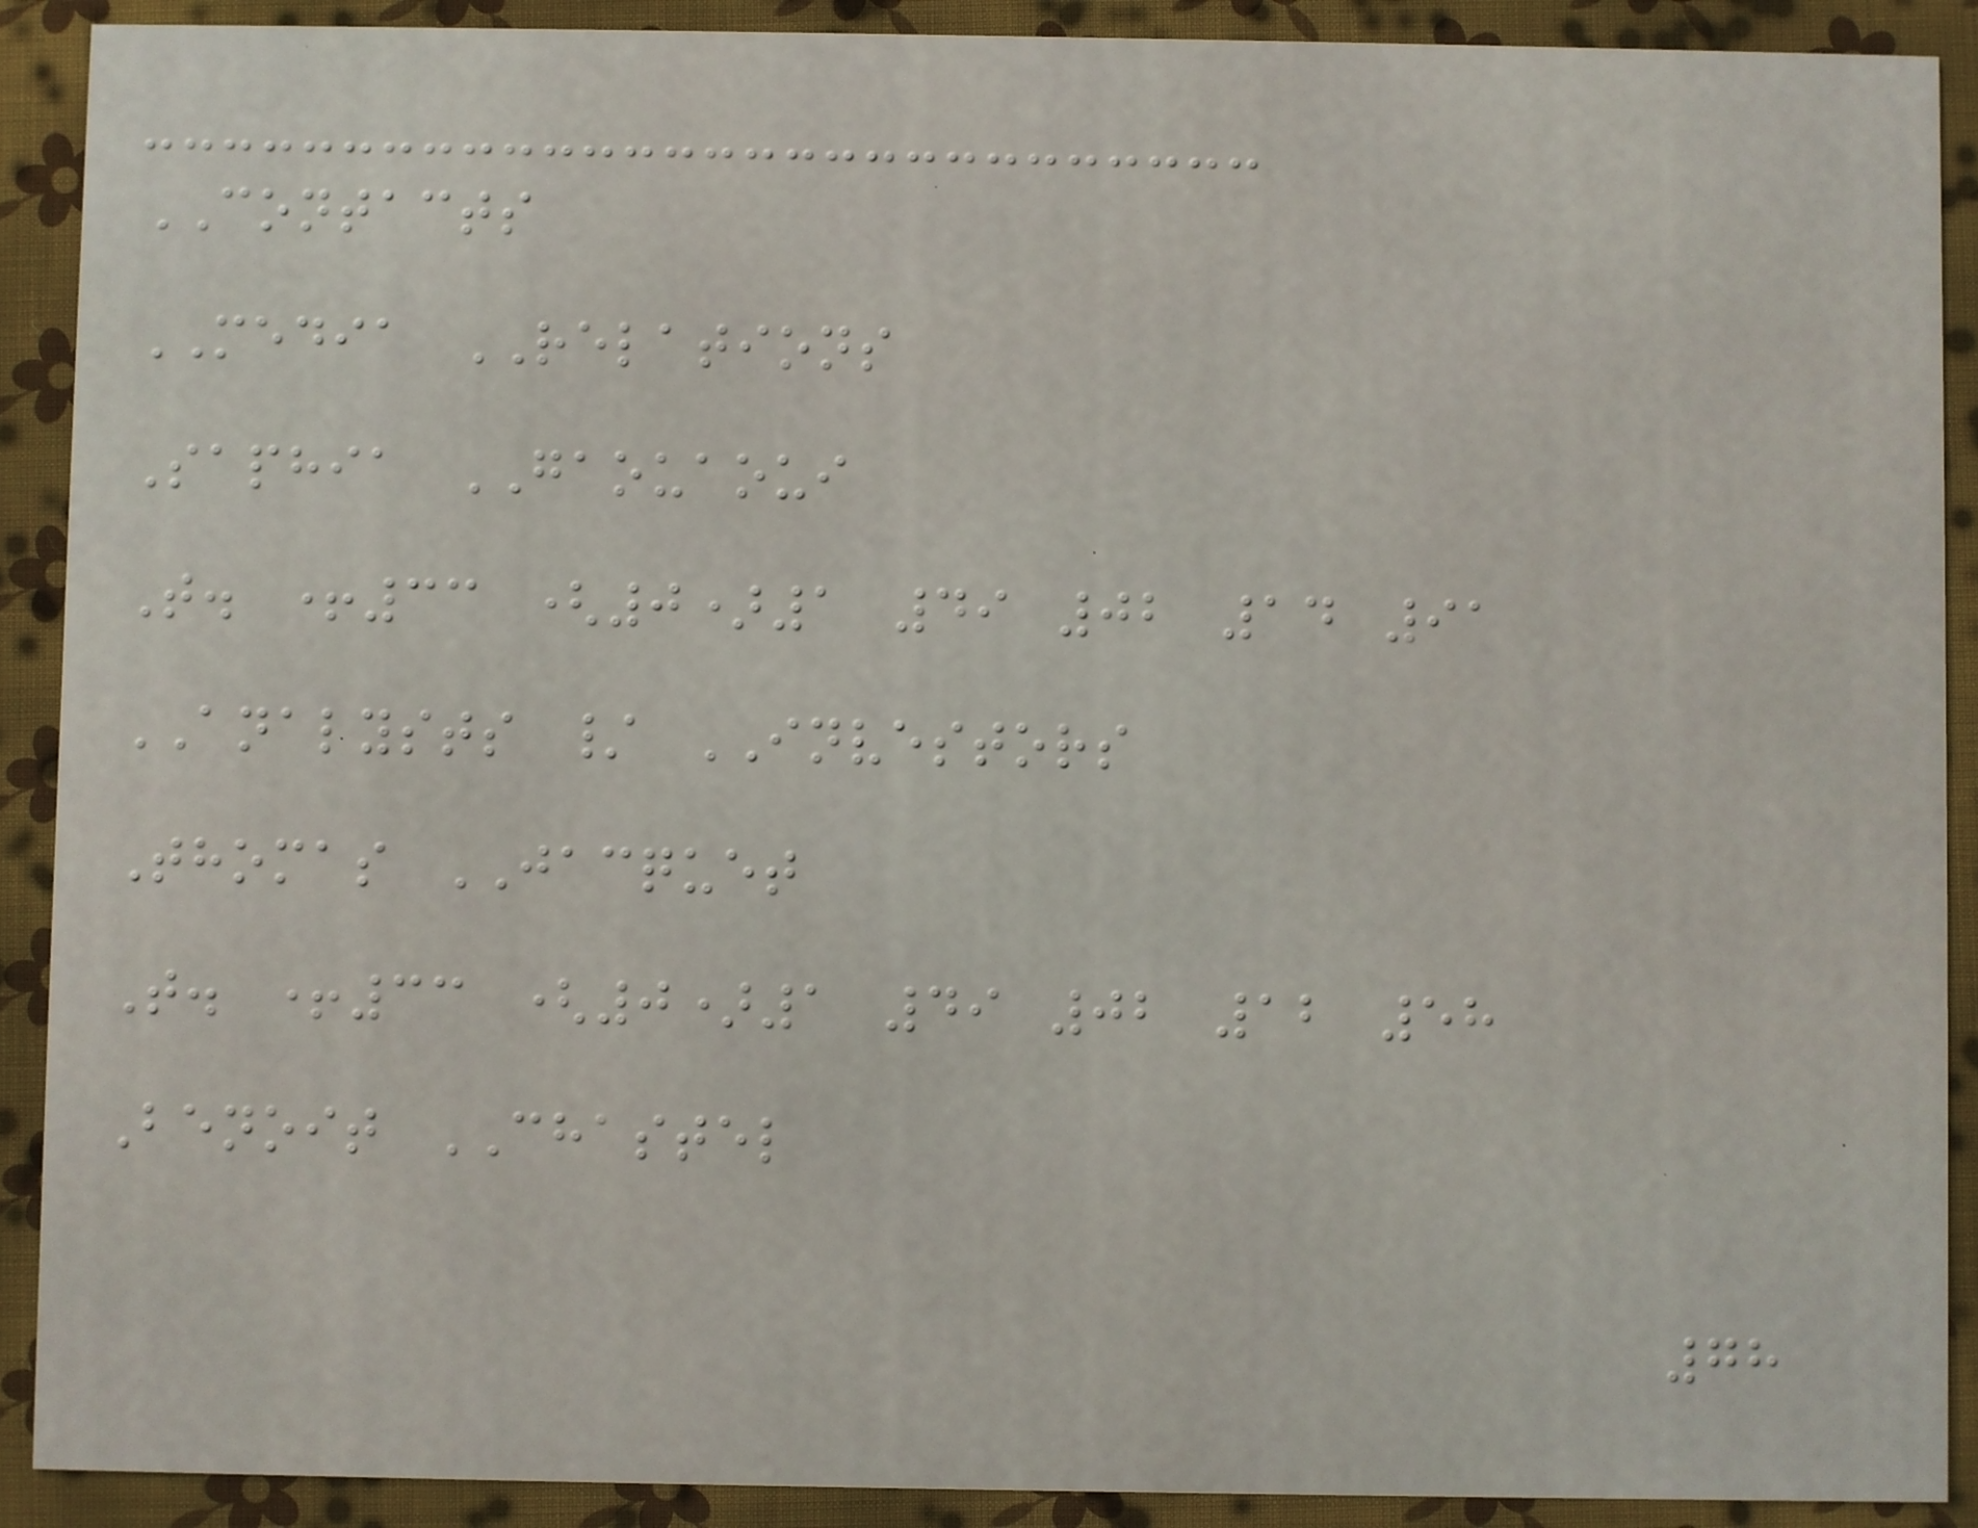CONTACTS
MEDIA RELATIONS
Saphia GAOUAOUI
T. +33 (0)1 49 02 14 91
ANALYSTS / INVESTORS
Thomas JACQUET
T. +33 (0)1 49 02 12 58
Benoit CHASTEL
78
